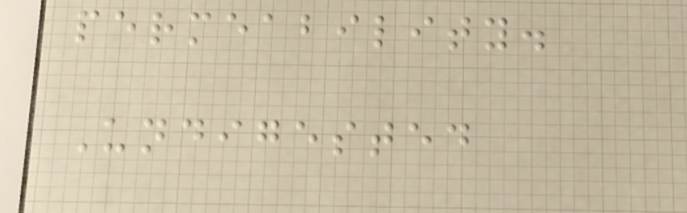permeability.
Undigested
